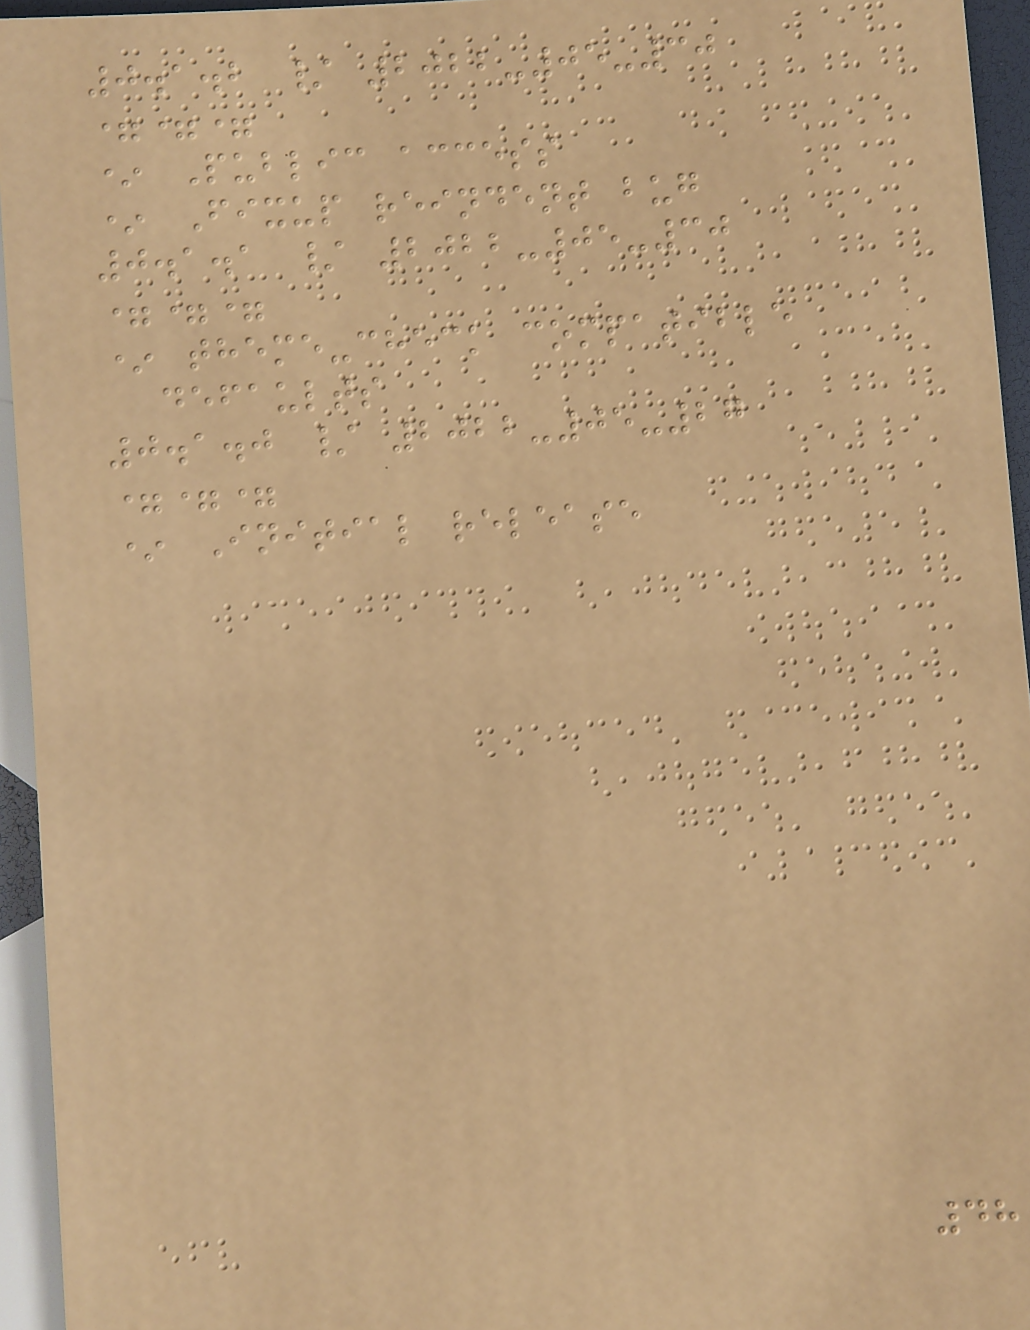0.1.2 / 2022-05-30
===
* Public access
* Fixup reindent bug
0.1.1 / 2022-05-30
===
* theme-check compatible
defaults
0.1.0 / 2022-05-27
===
* Initial release
48
